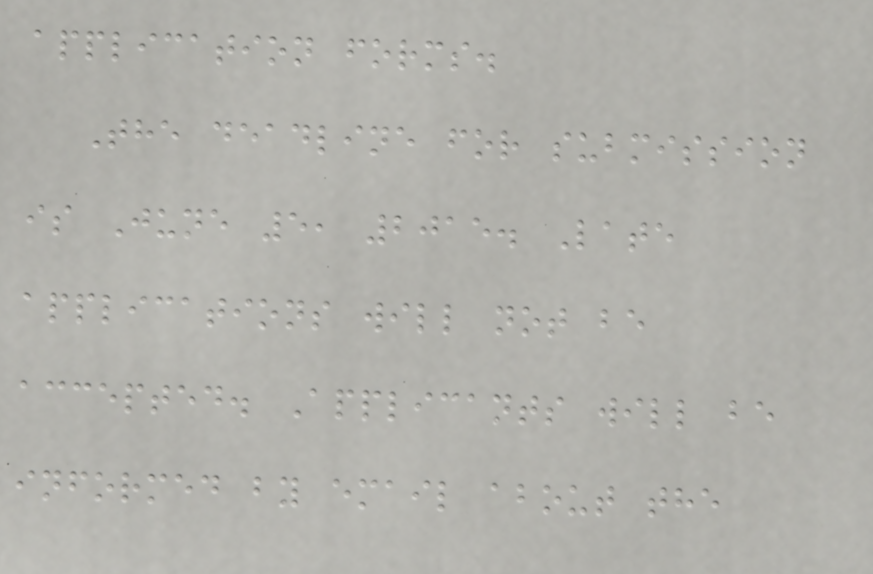application forms.
The deadline for submission
is June 5, 2015. Late
applications will not be
accepted. Applicants will be
informed by email about the
